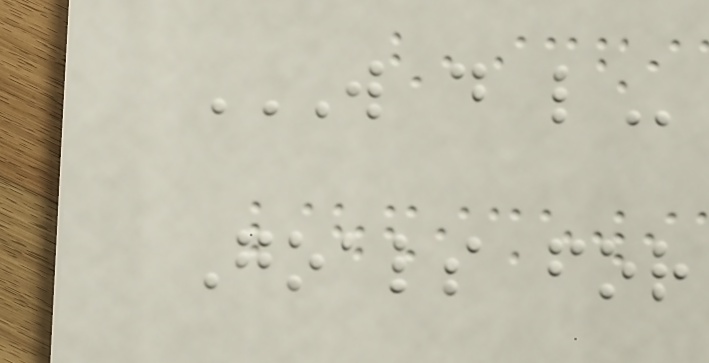W D L
Goals for
